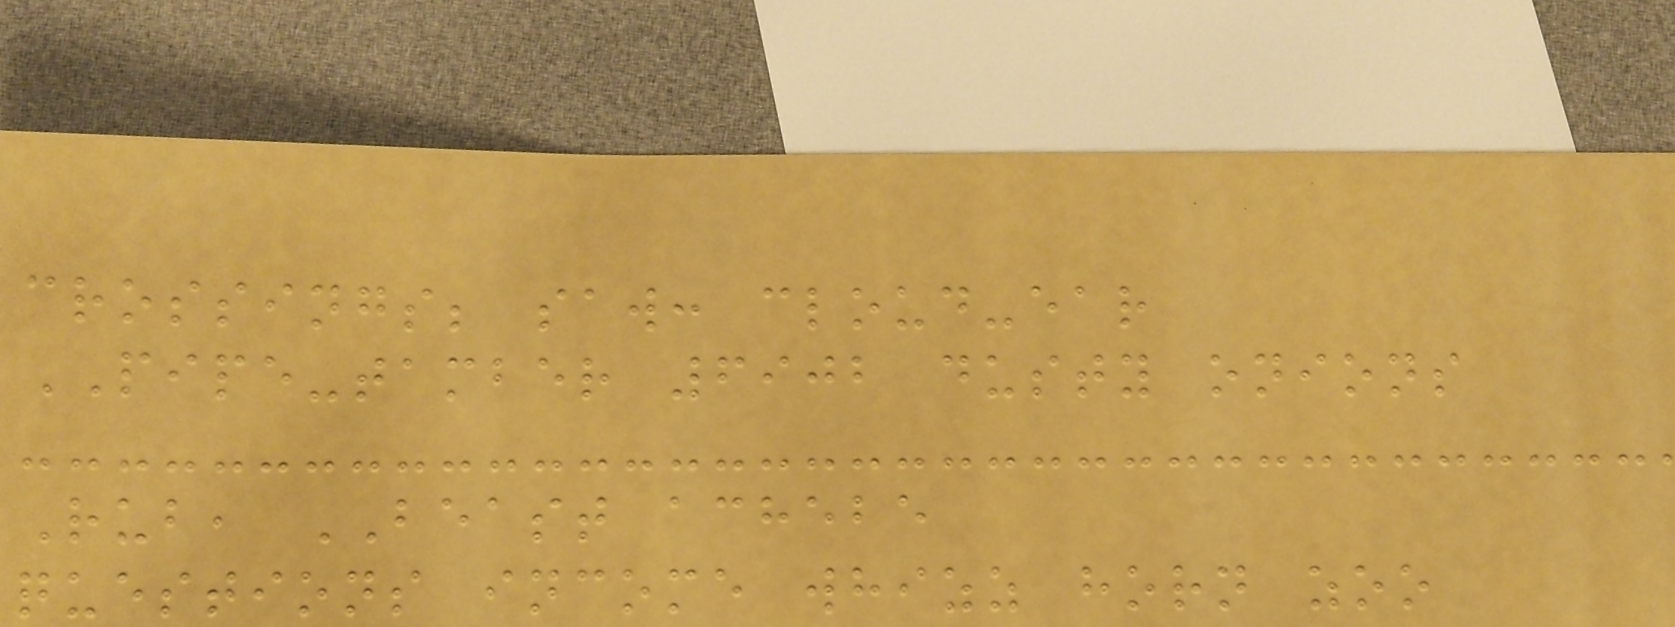crossings; saw: cloud-ear
PIPE-tamber 6902 dusty onions
Rub, BEAST achebe
questions income whizz horn zoo
